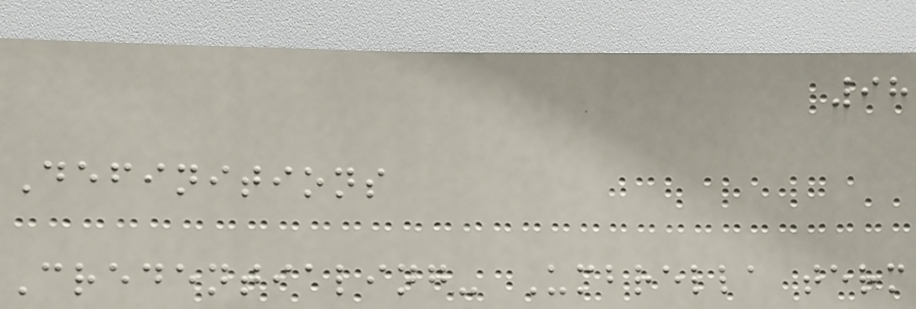98
Definitions
Credentialing- Umbrella term
